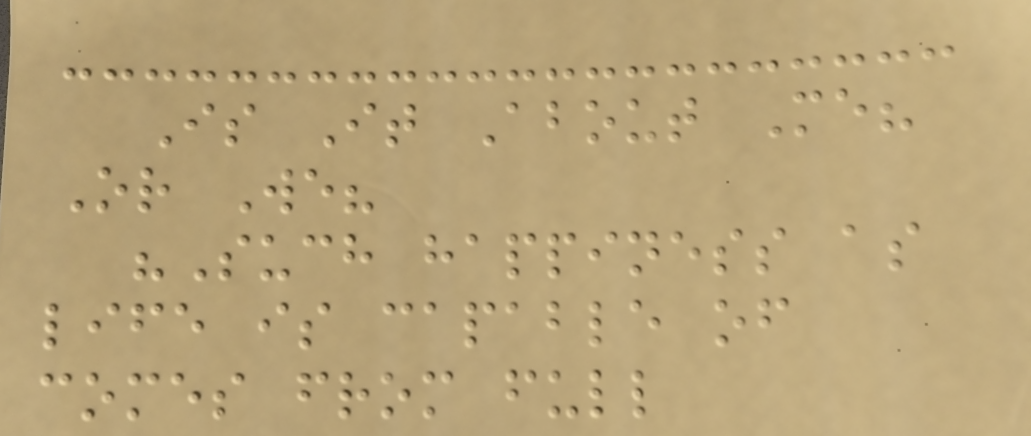Is It About Me?
Or We?
"Such happiness as
life is capable of
comes from full
